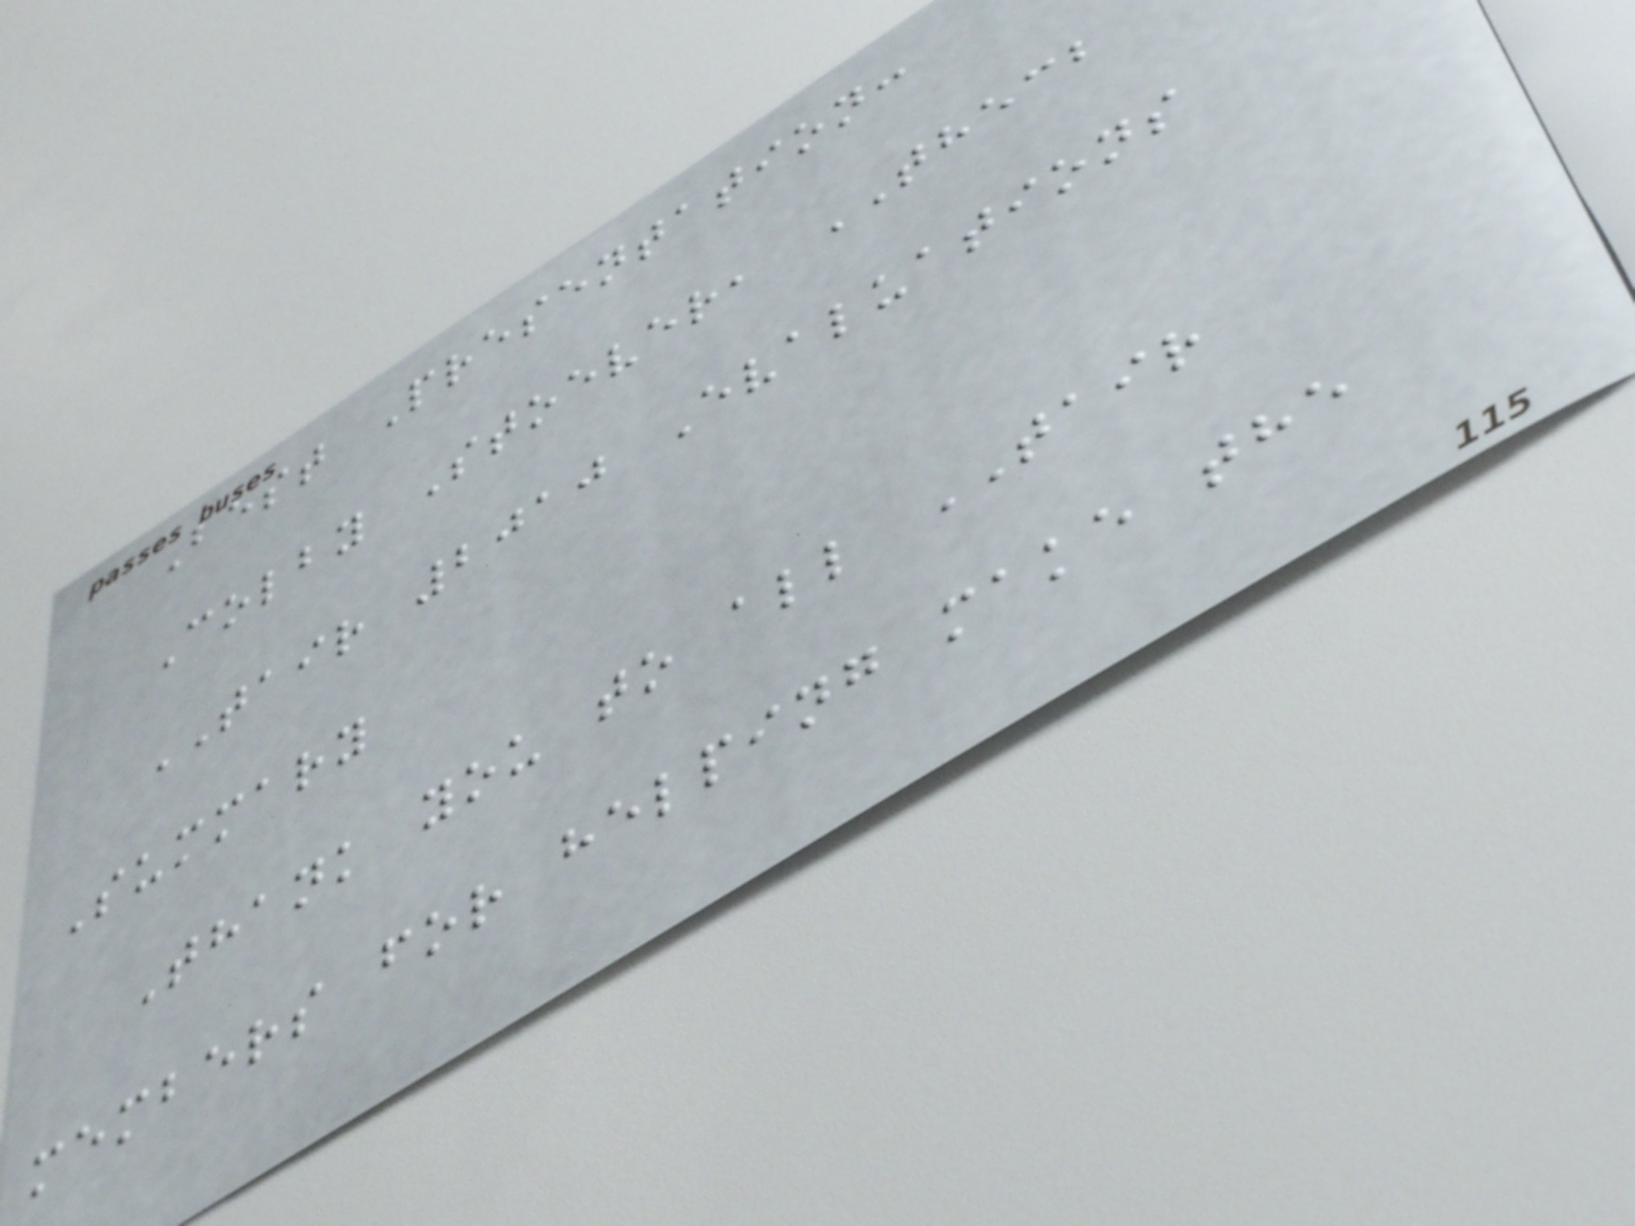Best Presentation:
Colby Stoever, THECB
TAIR 2010 Evaluations
Summary
Thank you to all TAIR
members for helping make the
